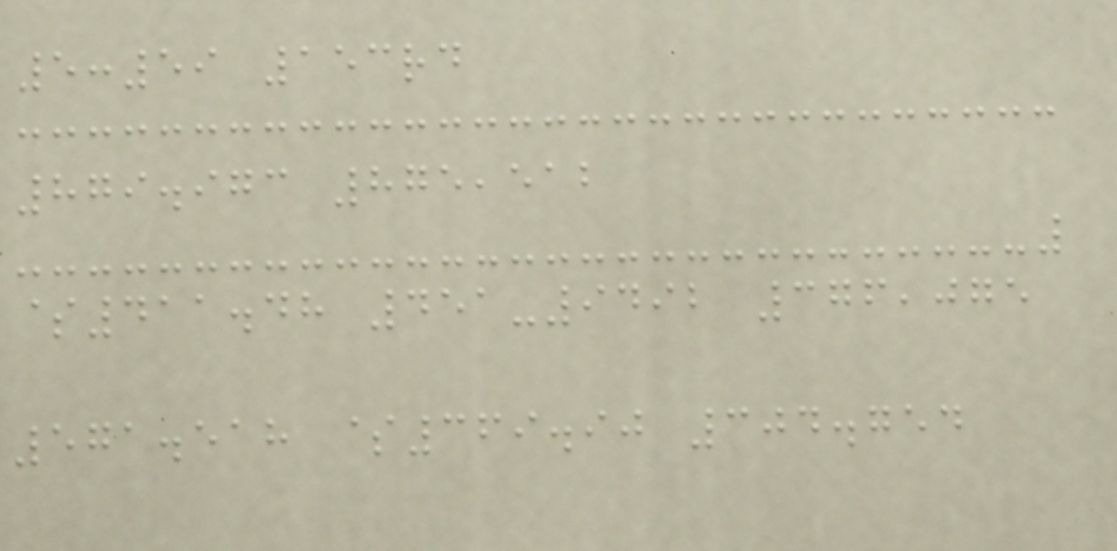5:59 153rd
879.973 875,512
$411.48 451-9492 376,075
571.518 $369.90 304.754
